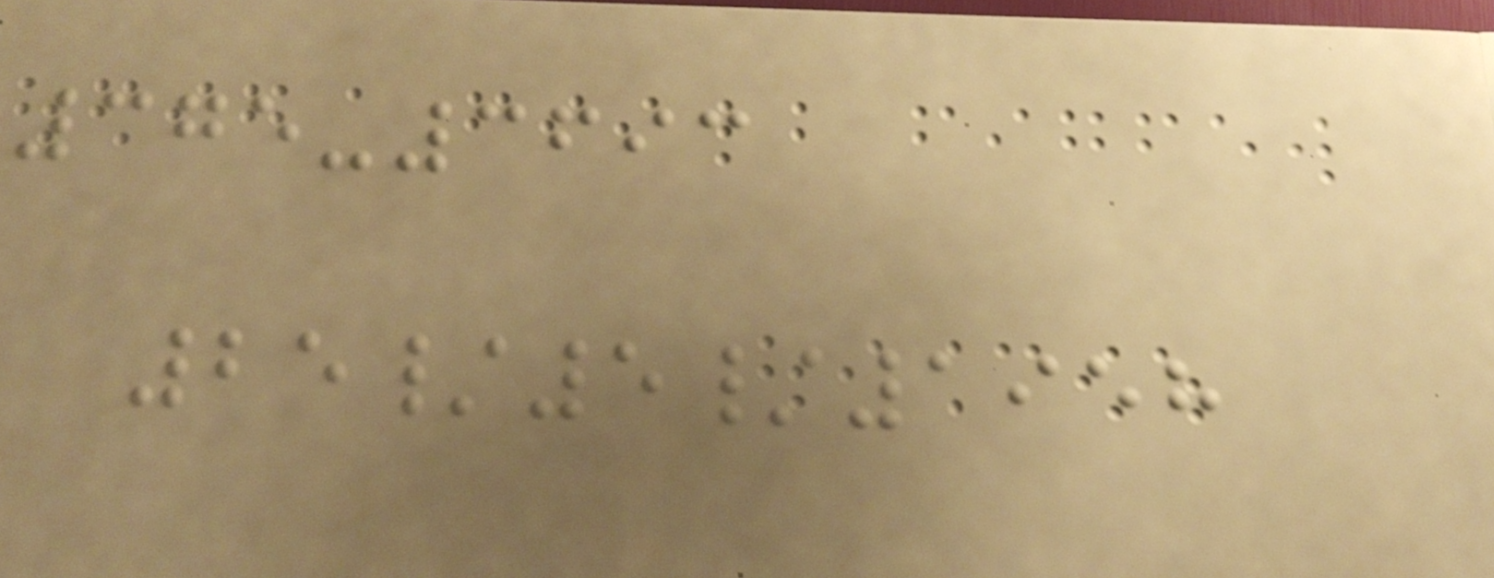375-3693
25/5/1958
